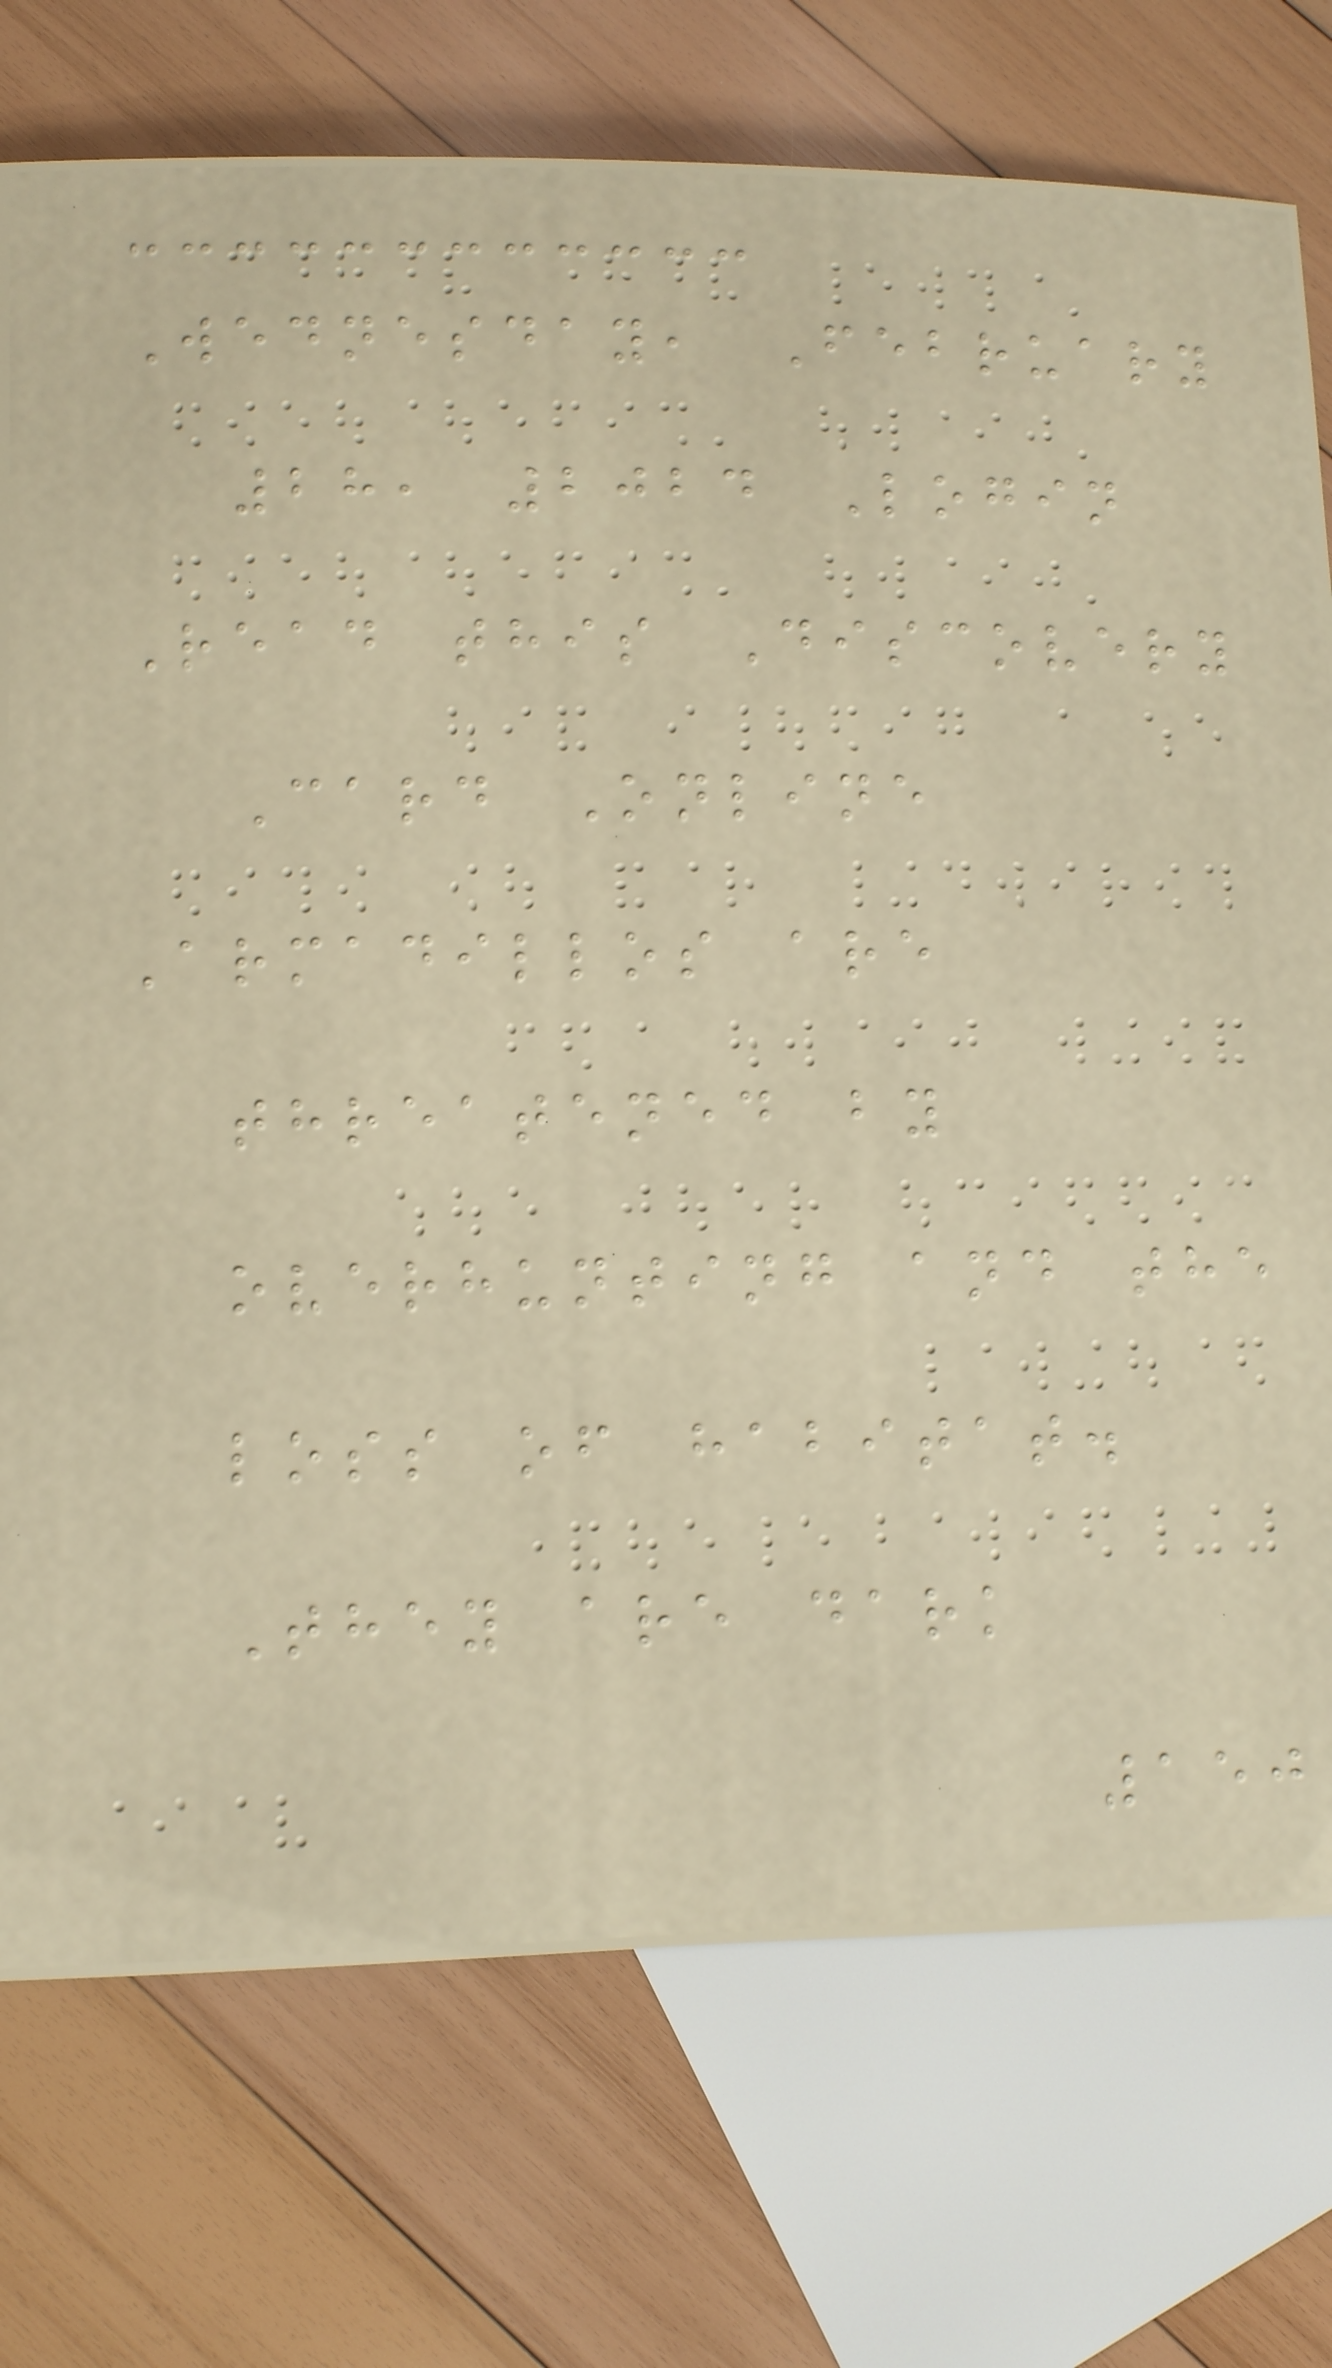Wednesday, February
28, 2024 Login
Read this Discovery
Card Online
Armadillos are
threatened by
overhunting and the
loss of habitat.
They are dark
150
